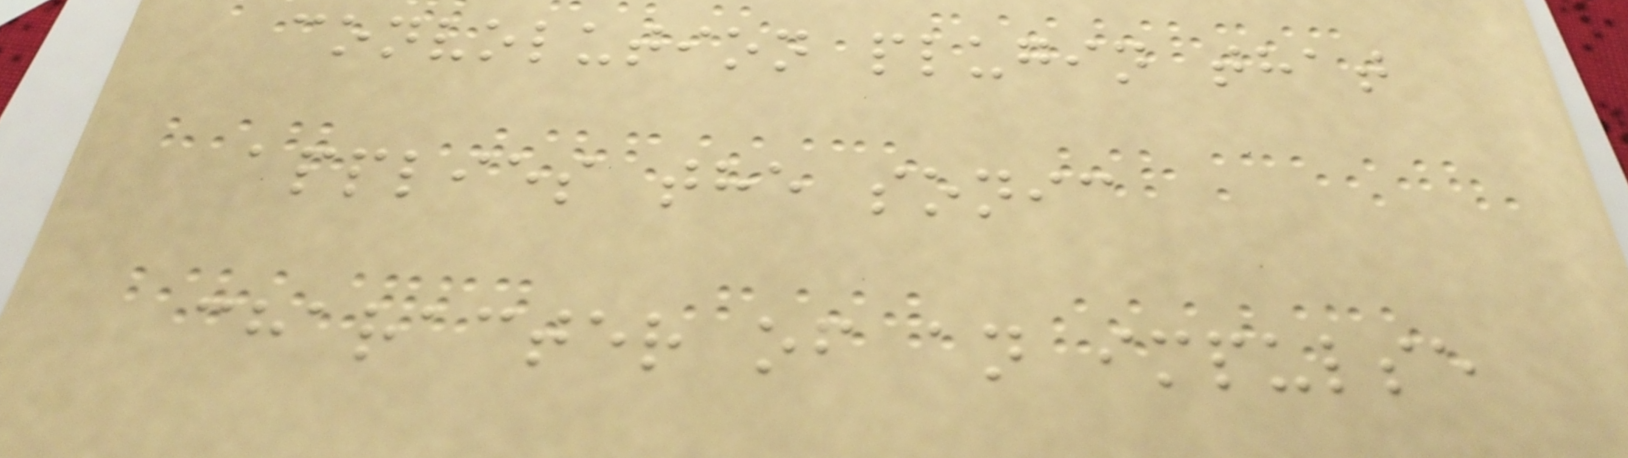convolution plugin that
applies the sonic
character of an impulse
